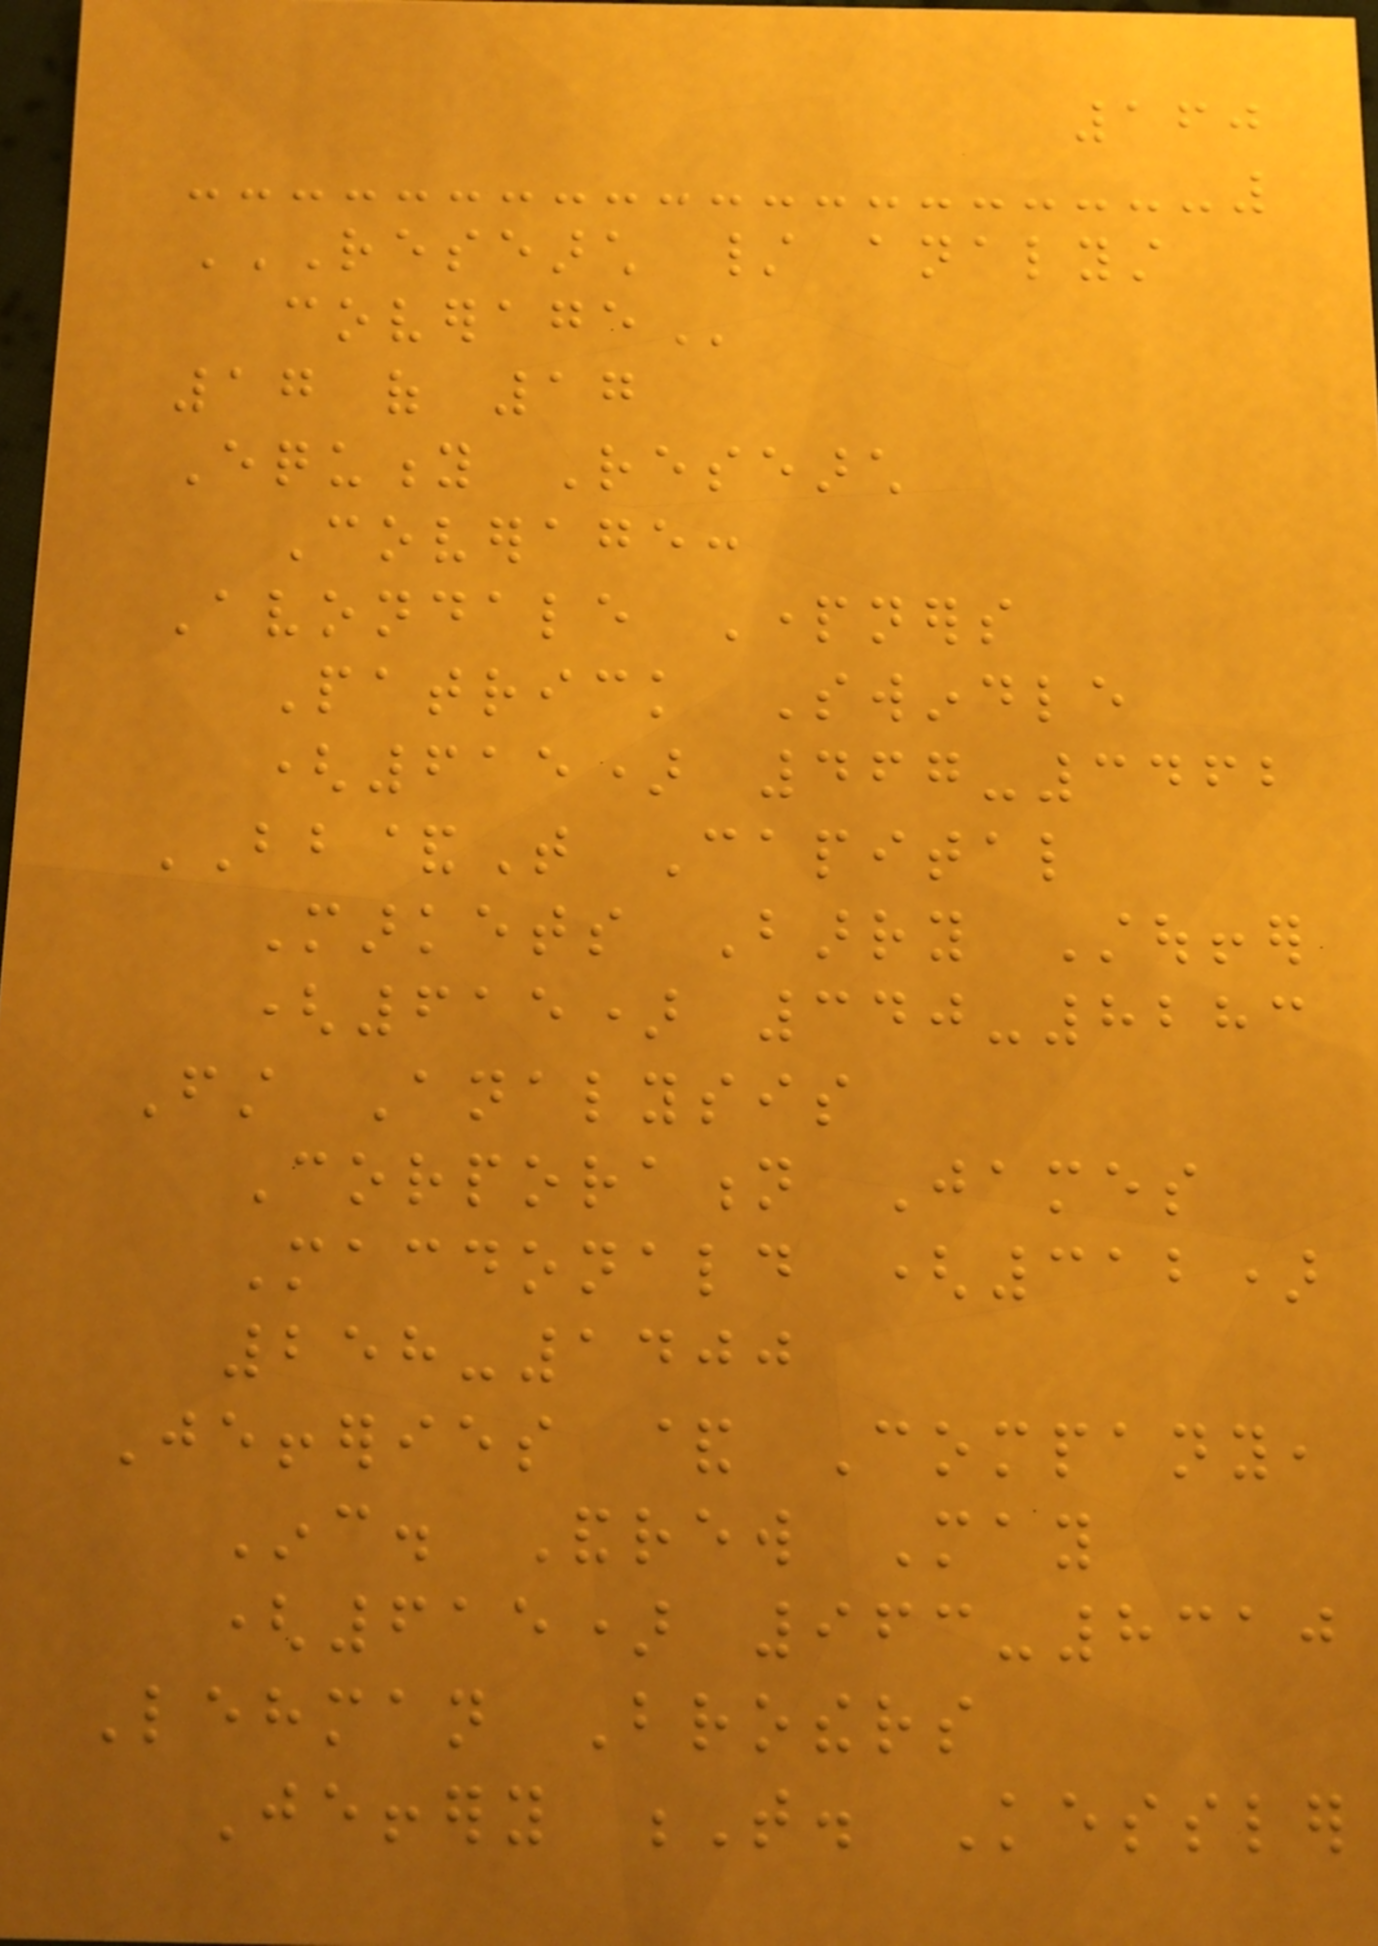160
RESEARCH / ANALYST
COVERAGE
17 of 17
Equity Research
Coverage:
Avondale Partners
Patrick Swindle
(615) 467-3462
BB&T Capital
Markets Barry Stouffer
(615) 340-8283
First Analysis
Corporation James
Macdonald (312)
258-1400
Jefferies & Company,
Inc. Andrew May
(615) 963-8310
Lehman Brothers
Jeffery T. Kessler
